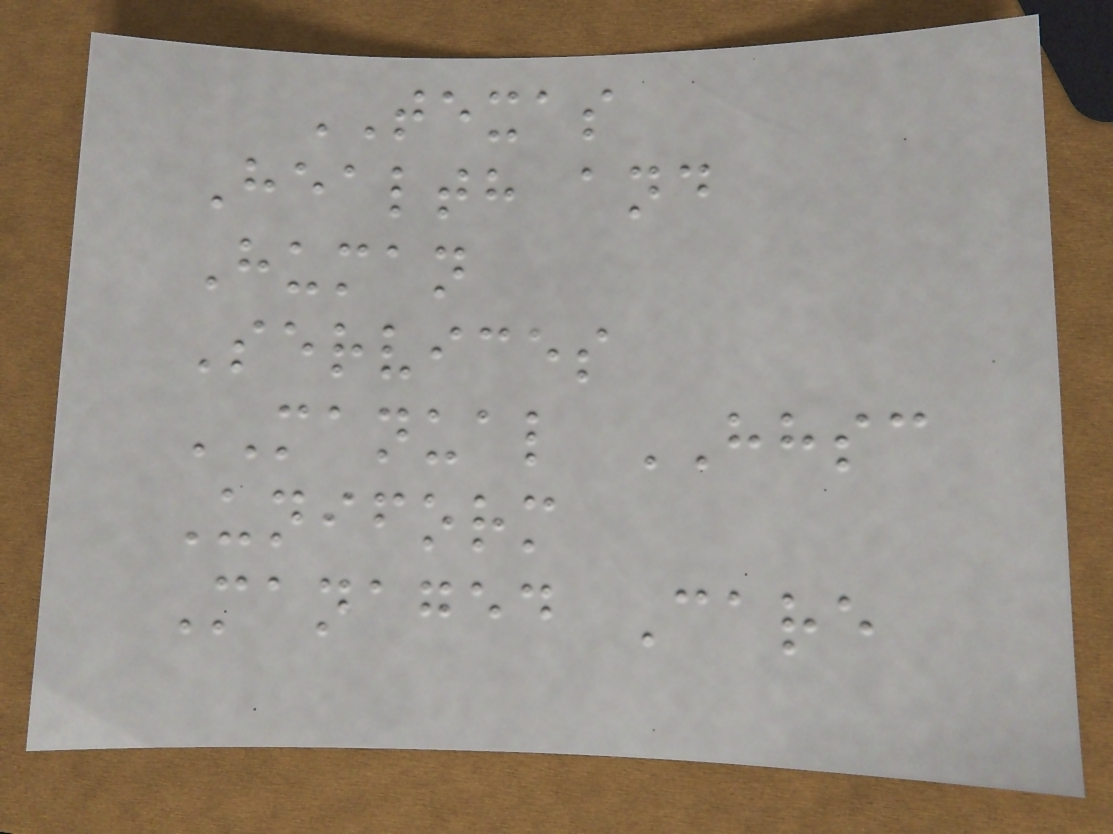TEXAS
Health and
Human
Services
MANUAL HHSC
Uniform
Managed Care
